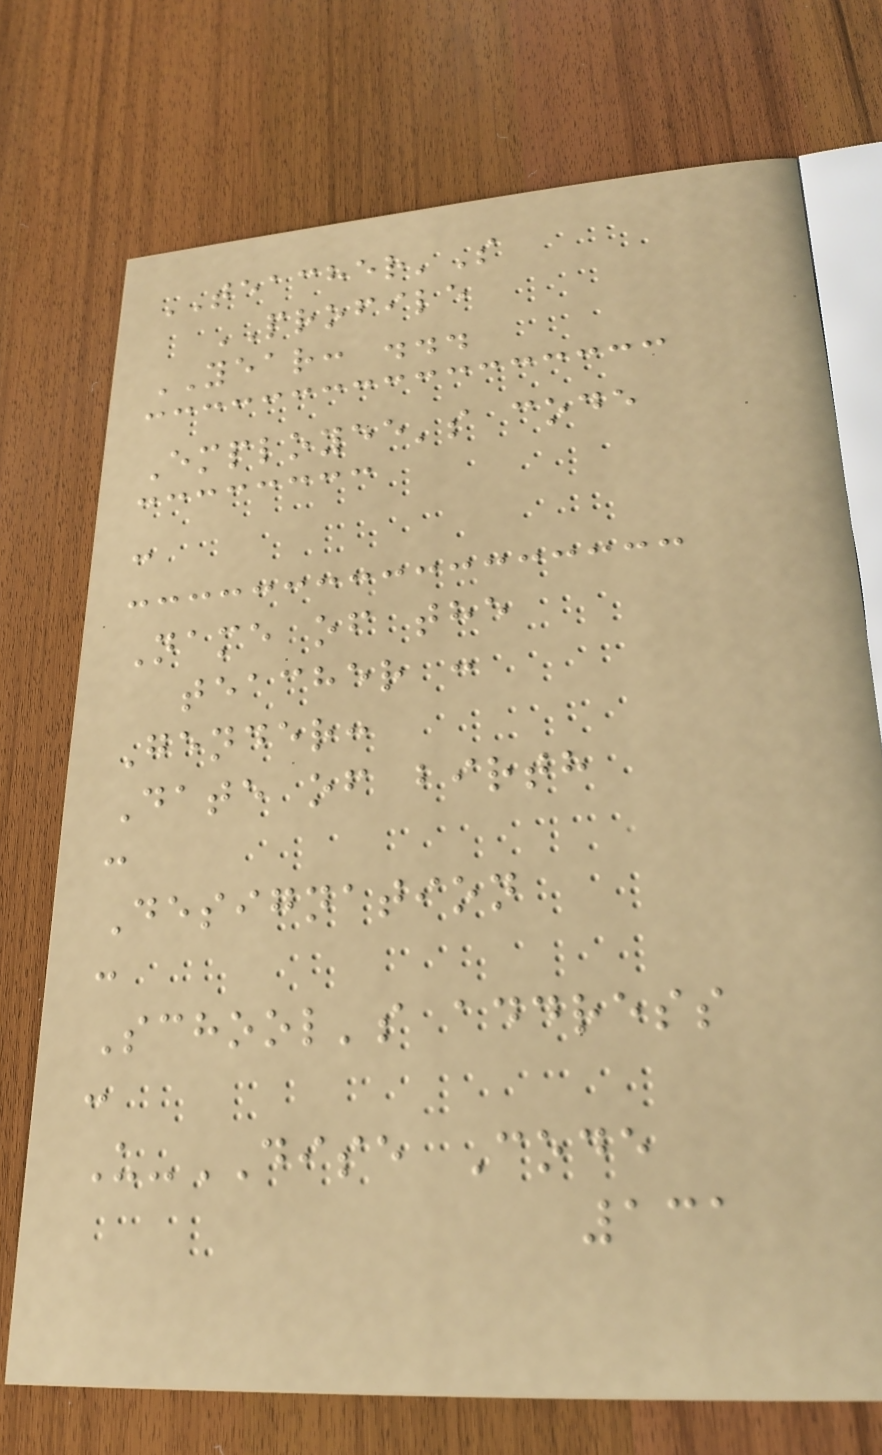TEACHER'S
PROFILE
YEAR: ...
Employee's code
:
Name of the
teacher :
Gender:
Date of birth
:
Designation
:
School's address
:
U-DISE Code
131
